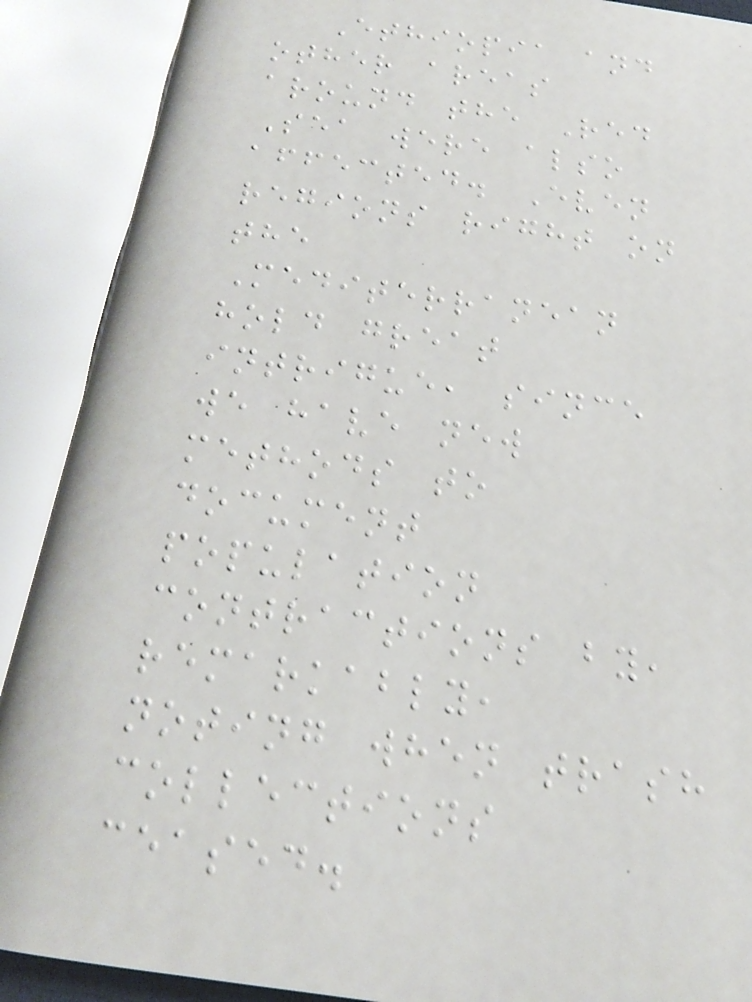Ethiopia and
other areas
around the Red
Sea were also
affected. Even
regions right on
the
Mediterranean
hold great
intrigue, since
we have new
methods to
document
population
contractions by,
remarkably,
noting when trash
collections
ceased.
